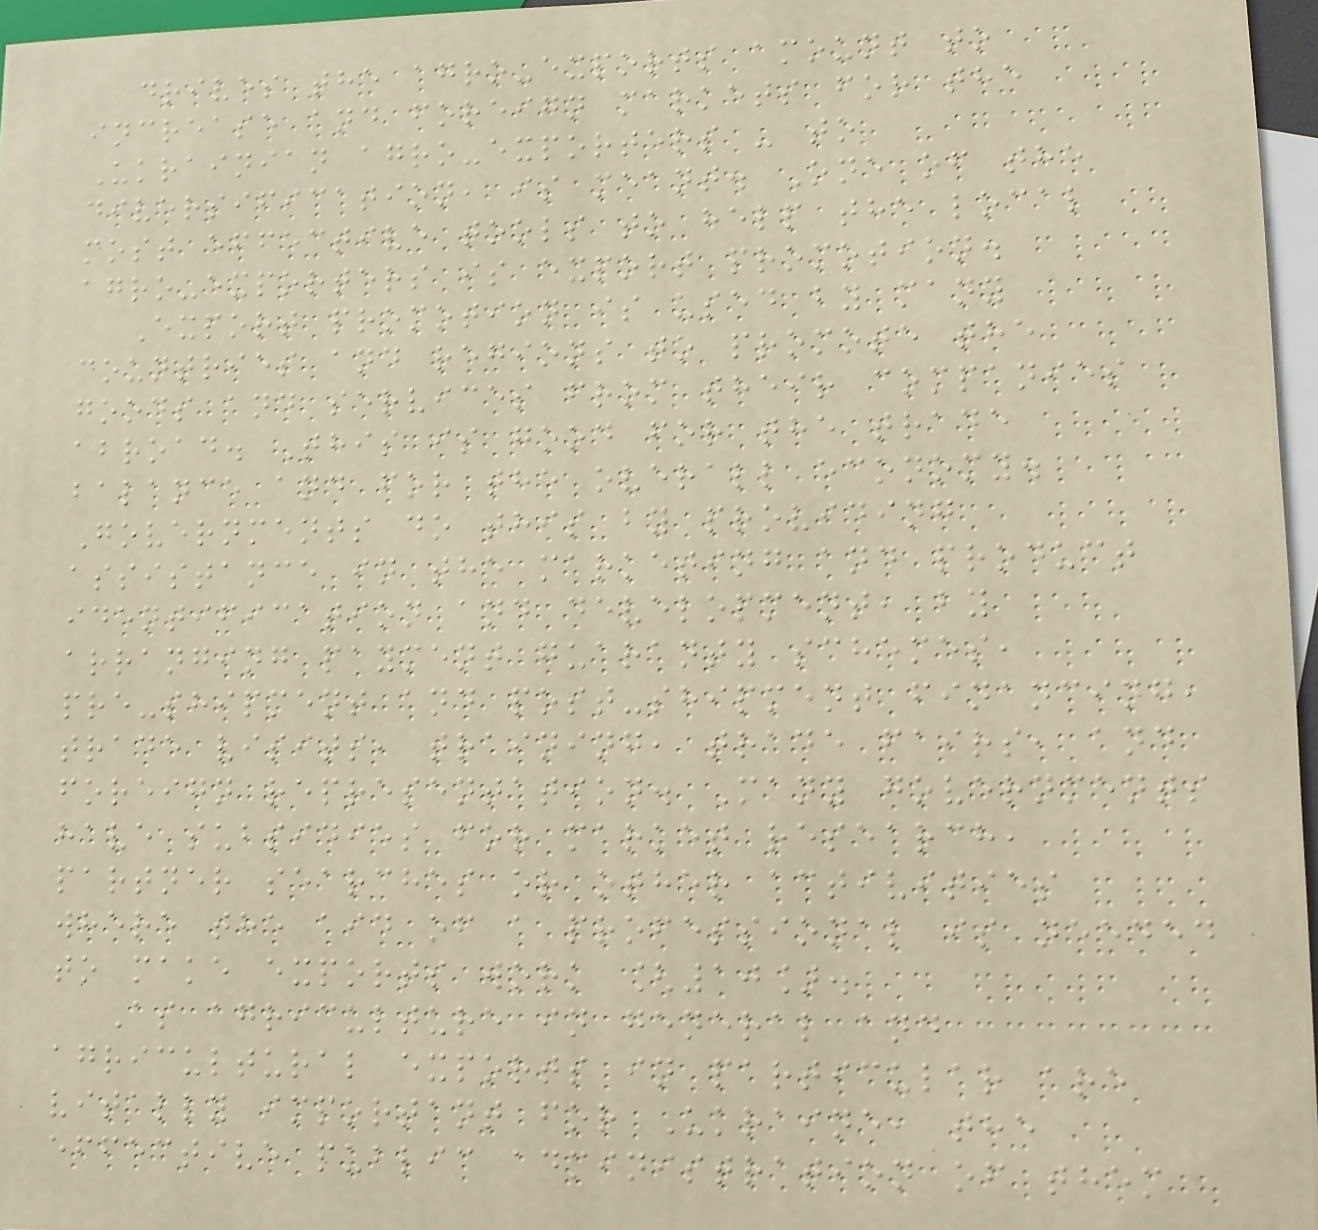drives the agro-exports amount to
increase and foreign markets for the
Ukrainian agro-exporters - to
diversification, is meant. One of the
most effective tools to help the local
agro-exporters is export promotion.
Export promotion is used by many
countries and regions to promote the
goods and services from their companies
abroad. This is good for the trade
balance and for the overall economy.
Governments do this by providing
assistance in the marketing and product
identification and development, by
arranging payment guaranty schemes,
pre-shipment and post-shipment financing,
trade visits, training, trade fairs, and
foreign representation. Many governments
have subsidies for market research,
partner searches or other activities
where the aid of a professional is needed
to make exports work [10].
As agriculture in general and
agricultural exports in particular are
vitally important for Ukraine, the
effective public administration of them
